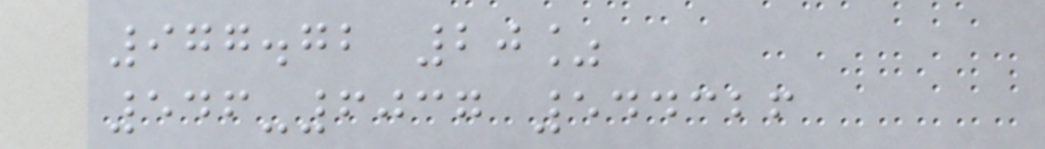977.72 20%
546-6037 544326
